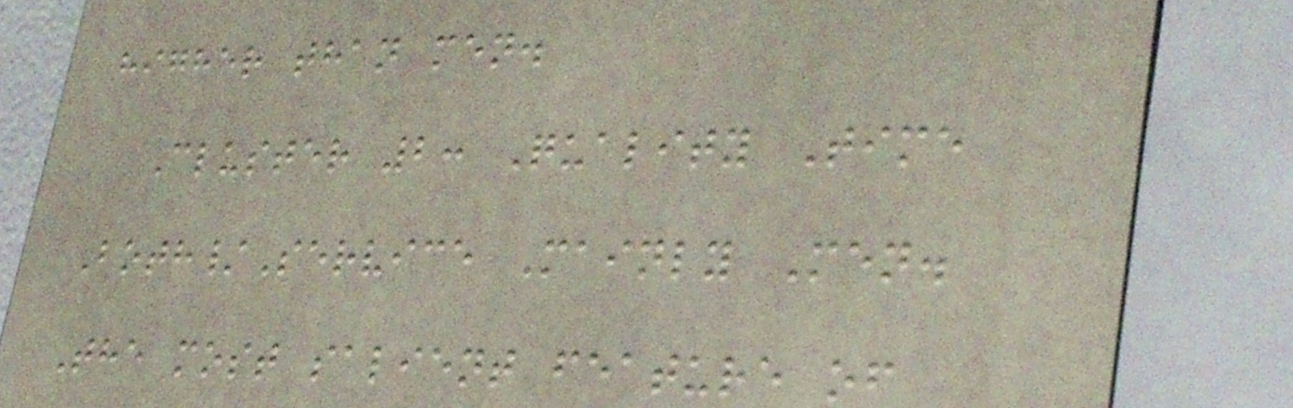higher than men.
Cluster 2: Quality Time
Both/Service Mainly Men.
The most salient feature of
